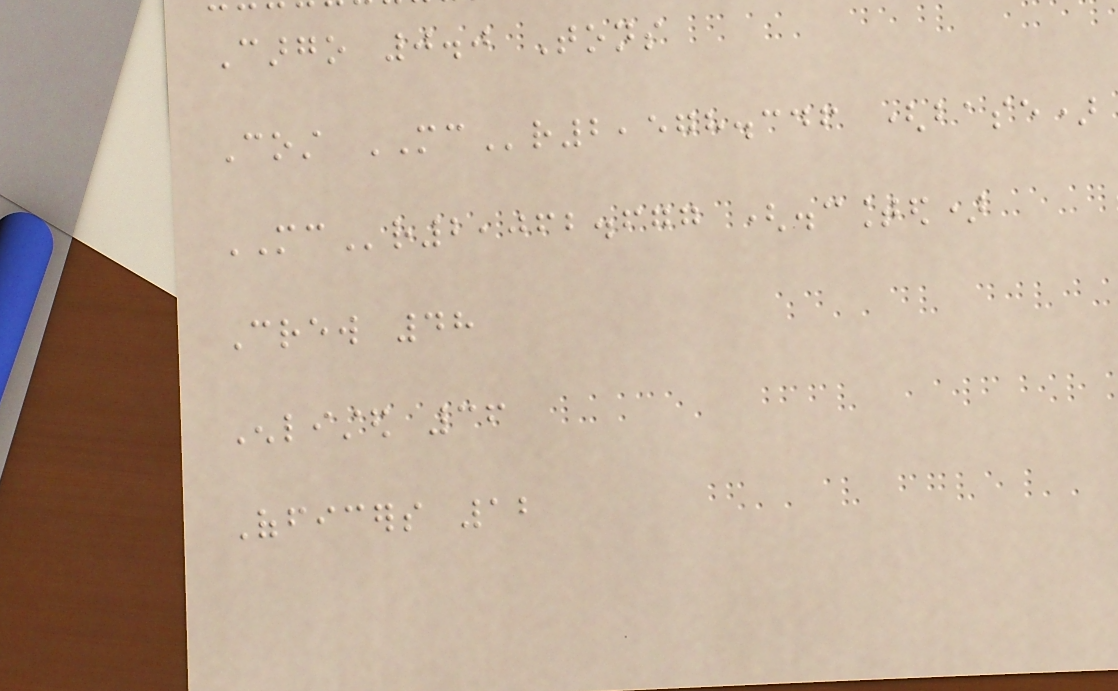Cargo 0.0 Tons
Cost MCr2,578.346 (base)
MCr2,062.677 (discounted)
Crew 48
Enlisted 36
Officers 12
